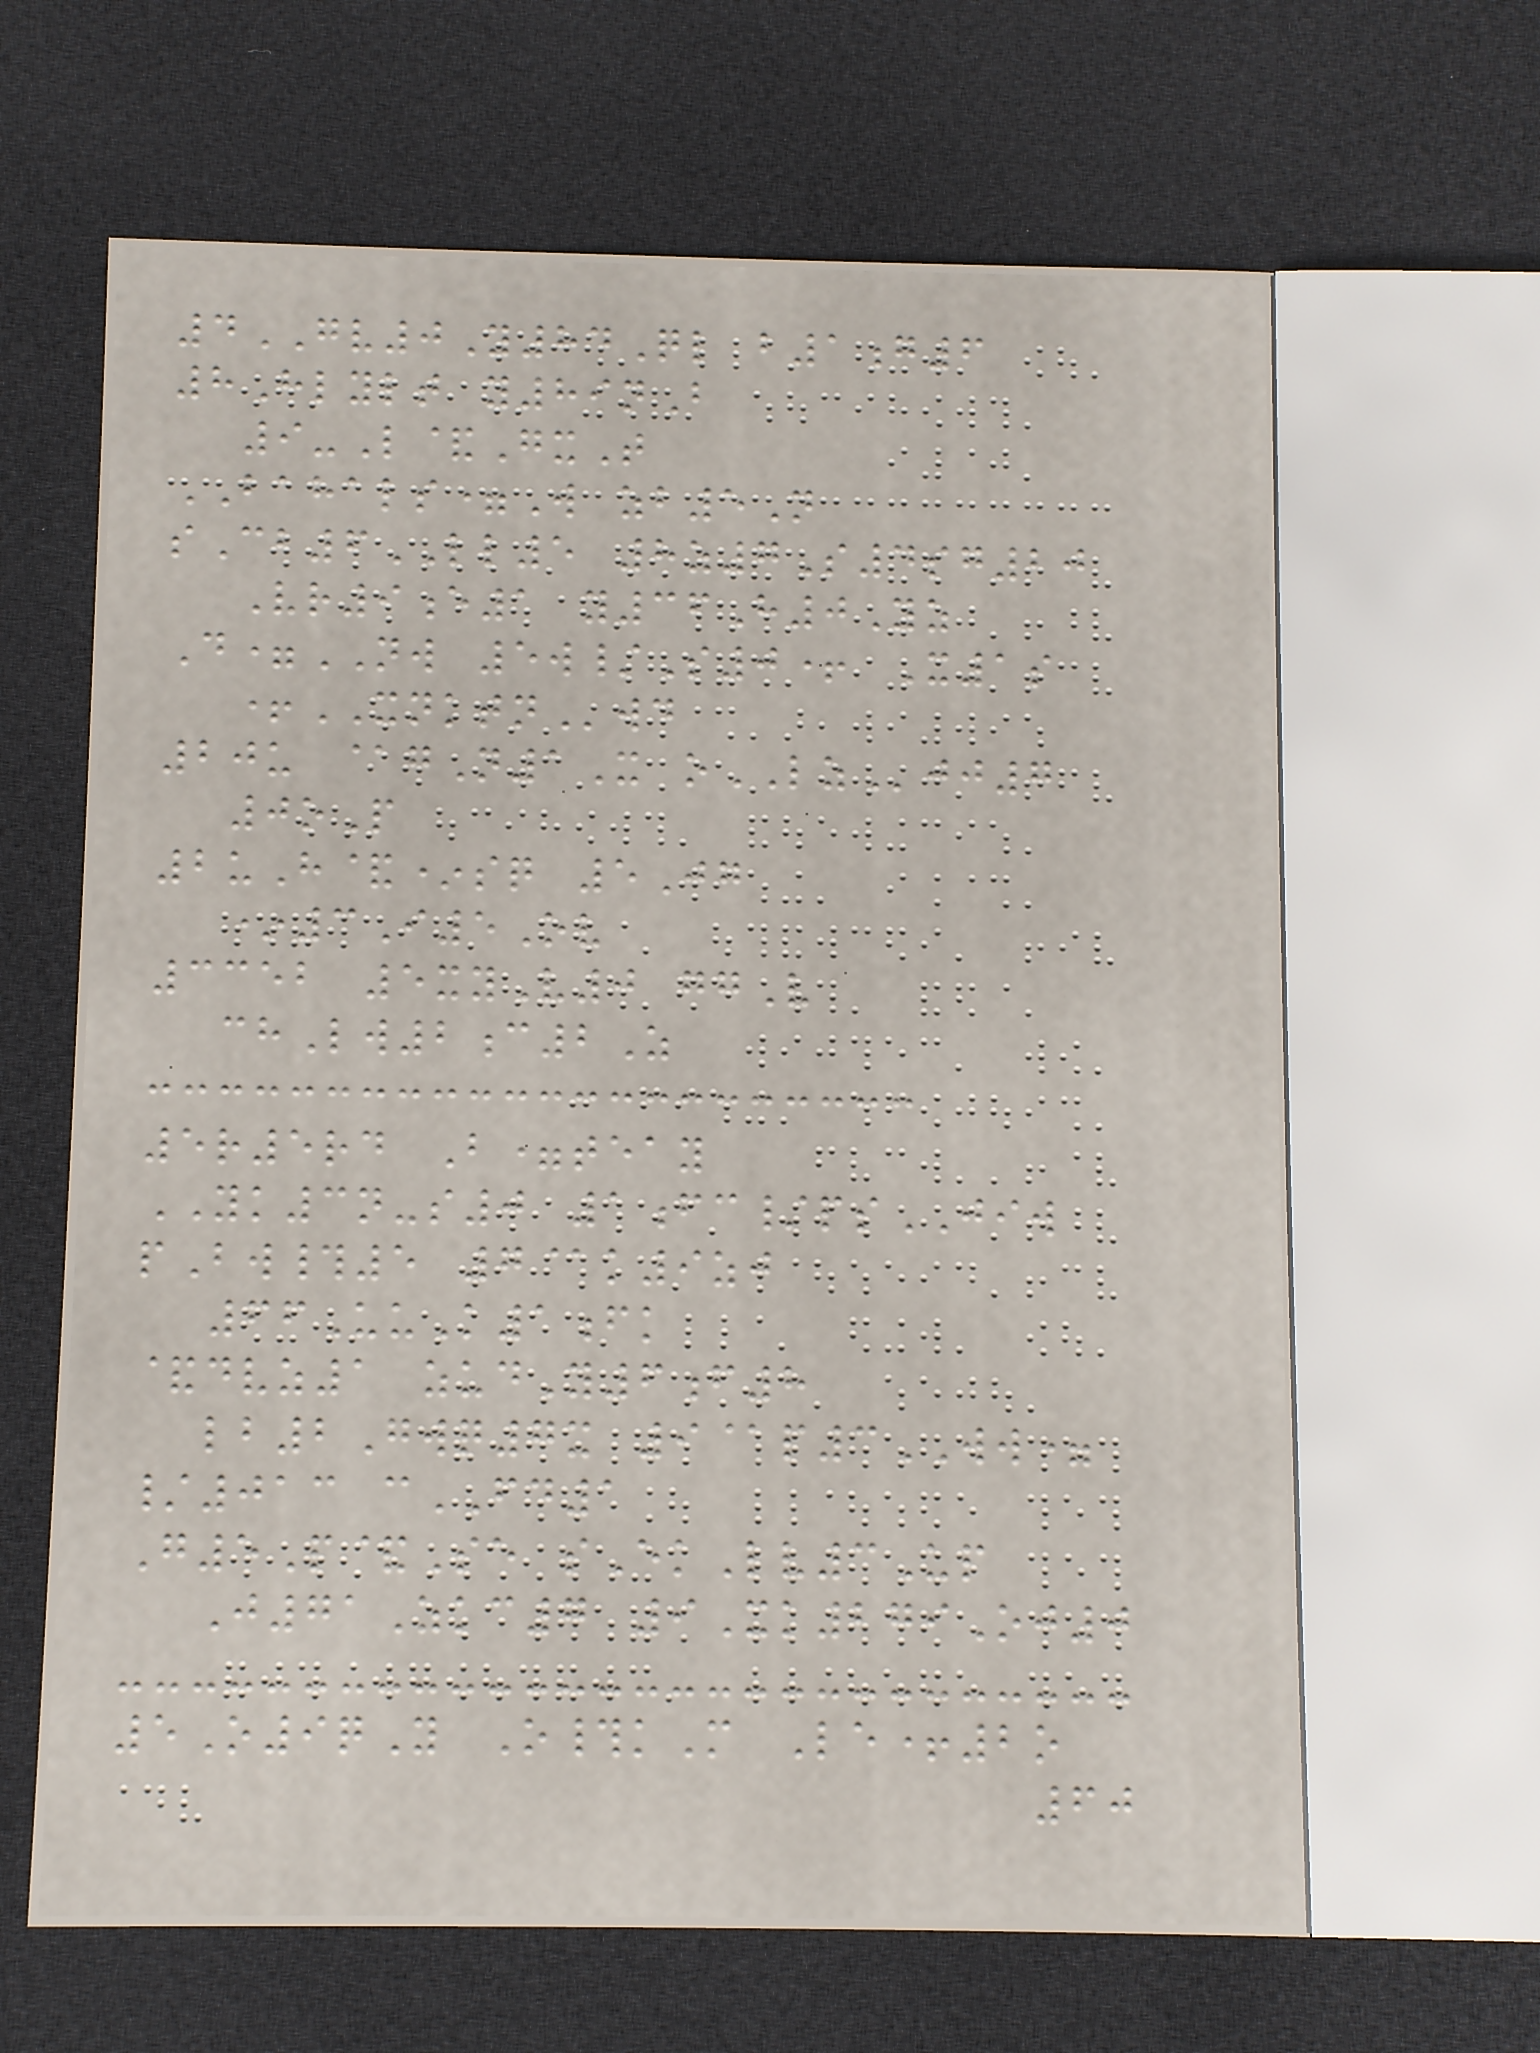4GV0Y84Ql b1g6
8Hlylt y89nB
9-L&GxT
BAHALS=W zb5N
sCb6LL5 8z7S4sg20
Vr9e1 y36H0Yz
D=NW 5w/S0+ X1s
+XNKTNwd
20u @gN1X oLZjj7
0oP
2uH&*sq 5Jg
*3I5Ov
3352 5xyV0 ggV
chLw2c2Z
5r5rd B=teay
YK3n-s0 1fc/psJIW
pBw#5 7@k9zj
66UuK1fk
&dvz1 zudY6f8
lb2Gwq7x 9@p3WW=
/013 cFD1
G5P&Se sEkLv3Up
J71Zkc7 9Xk279Oj0
5O9qY O#kM Le+2o
60
